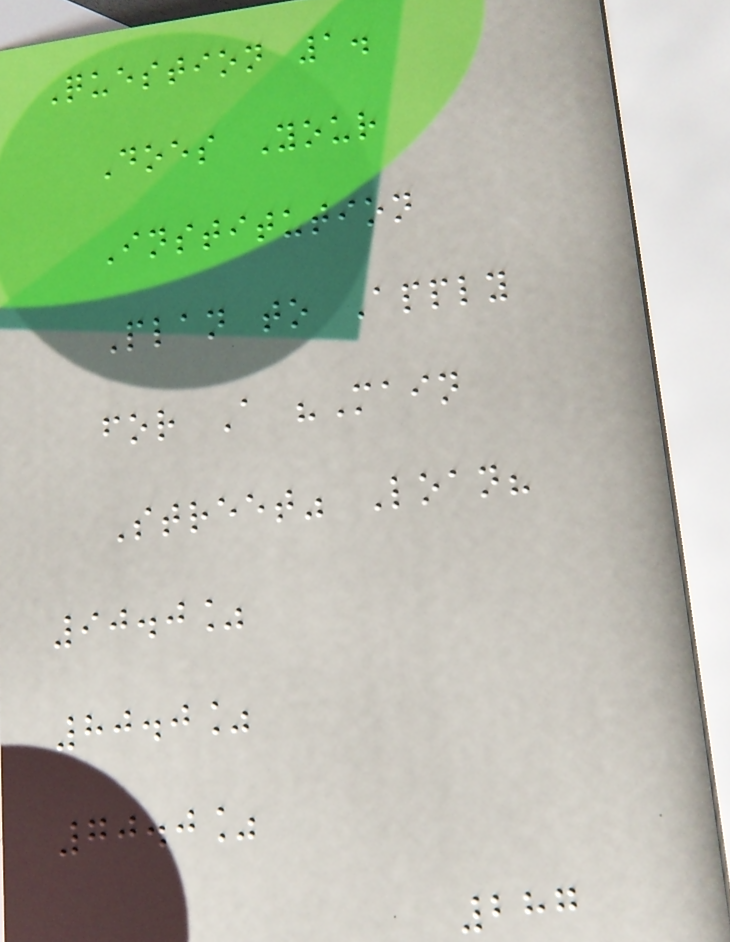Question 1.
Does Your
Institution
Plan to Apply
for A "Main
Street" Loan?
90.0%
80.0%
70.0%
287
